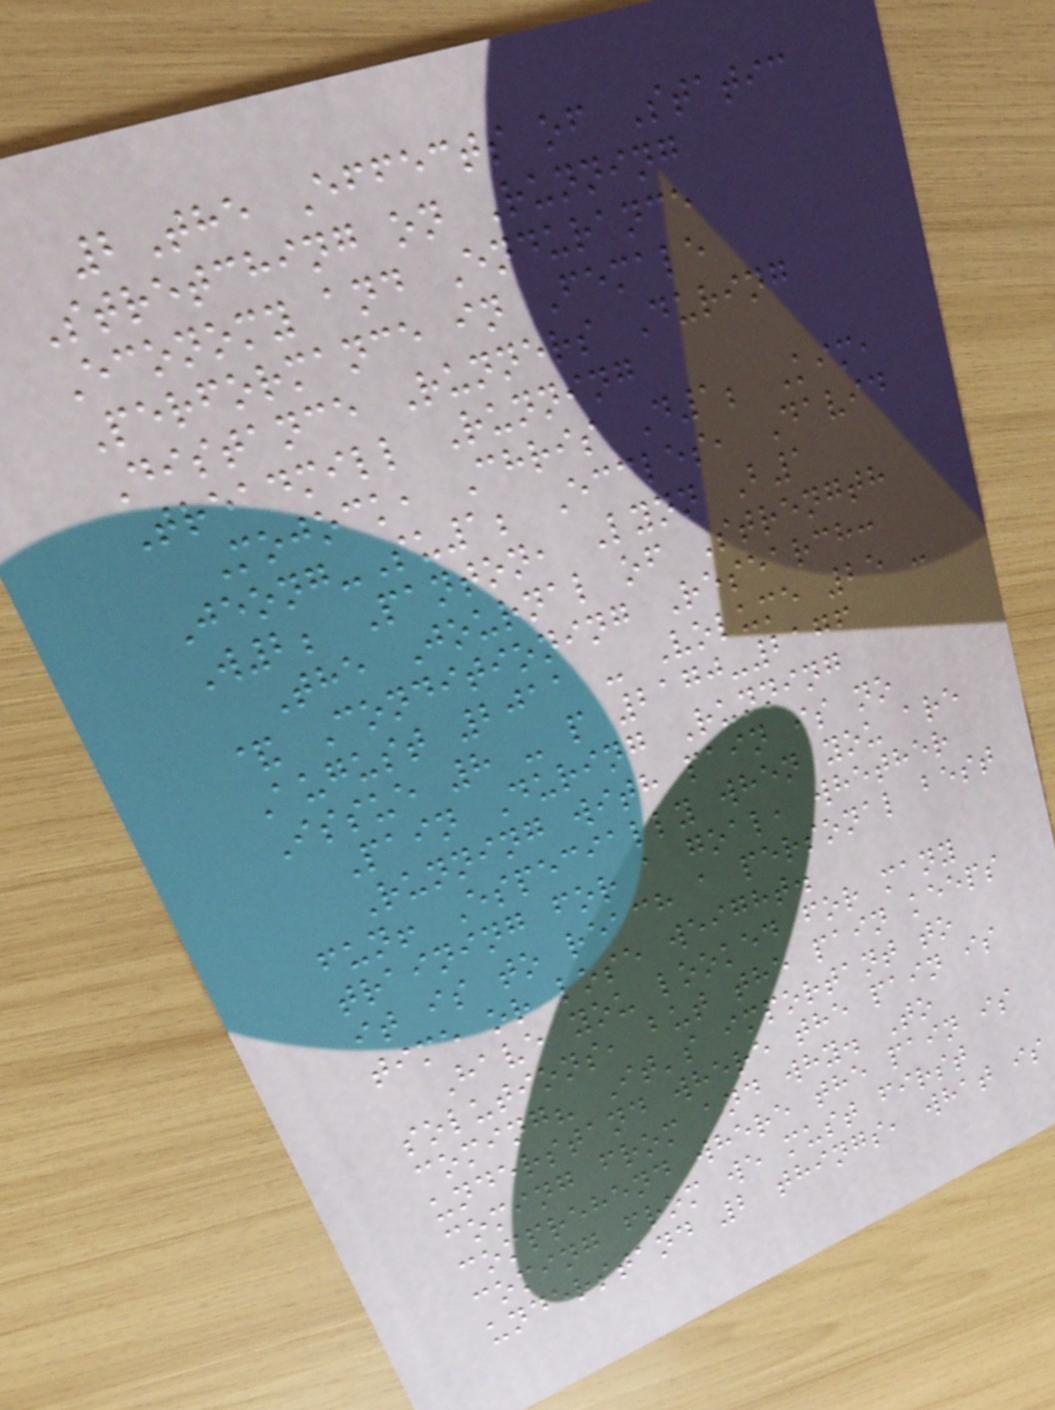2The Effects of Static
Stretching on Running
Economy and Endurance
Performance in Female
Distance Runners During
Treadmill Running
Mojock, Chris D1; Kim,
Jeong-Su1; Eccles, David
W2; Panton, Lynn B1
The Journal of Strength
& Conditioning Research:
August 2011 - Volume 25 -
Issue 8 - p 2170-2176
Pain During Running
Running with pain is no
fun! Especially when you are
training for a goal, whether
it is to reach a personal best
time or lose weight.
Have you looked for many
solutions, but the pain keeps
coming? It's important to
understand where the pain is
coming from and why. To
comprehend where the pain is
coming from we must first
understand 2 things, what is
